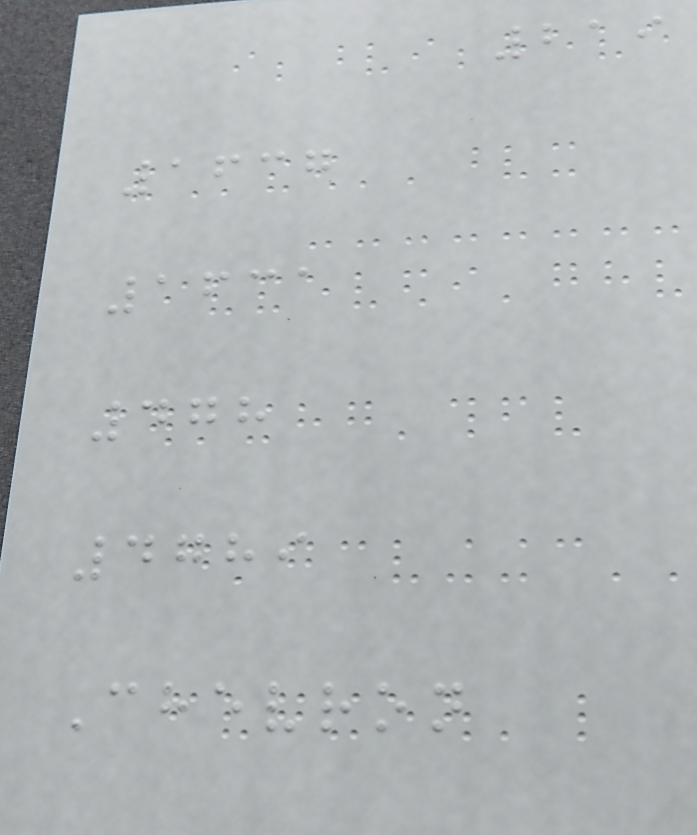219
1637
1631
478
4789
Chevron
